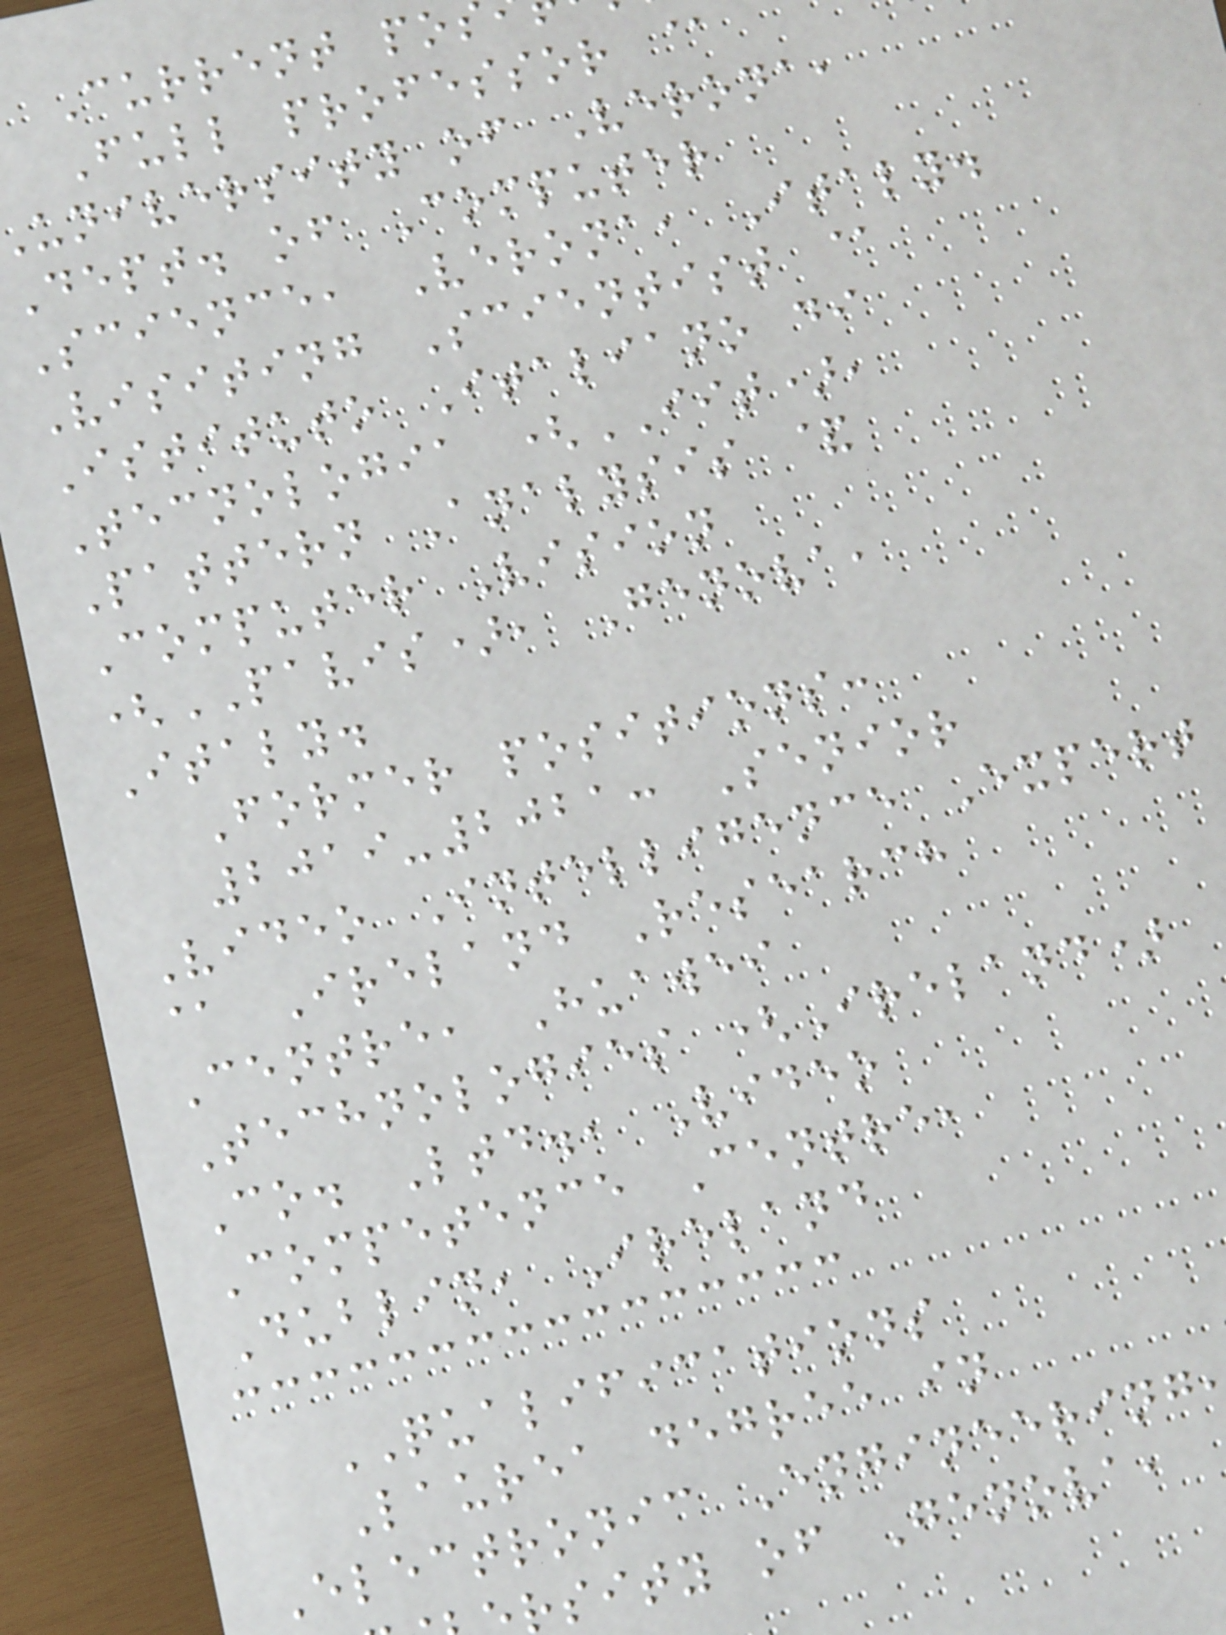Current po
Full professor @
university of Verona,
Dept. of Computer
Science, Verona, Italy.
Visiting Scientist @
Istituto Italiano di
Tecnologia (IIT),
Pattern Analysis &
Computer Vision
(PAVIS), Genova,
Italy.
Former positions:
2019-2021: Senior
Video Intelligence Expert
@ Ireland Research
Centre, Huawei
Technologies (Ireland)
Co. Ltd., Video
Competence Centre,
Dublin, Ireland
QUALIFICATIONS
Laurea degree in
Electronic Engineering
rsity of Genova,
